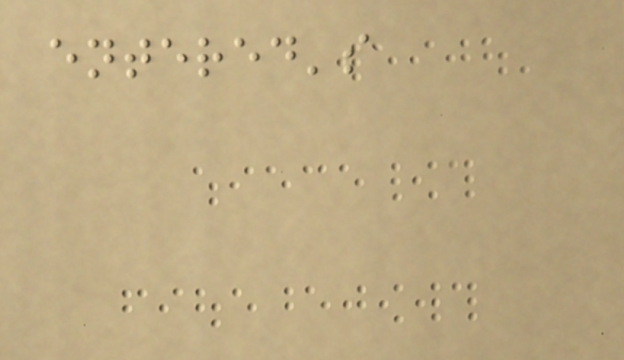entered's
